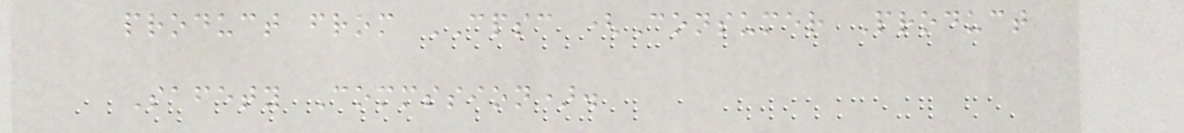product from CPSC (Consumer Product
Safety Commssion).
